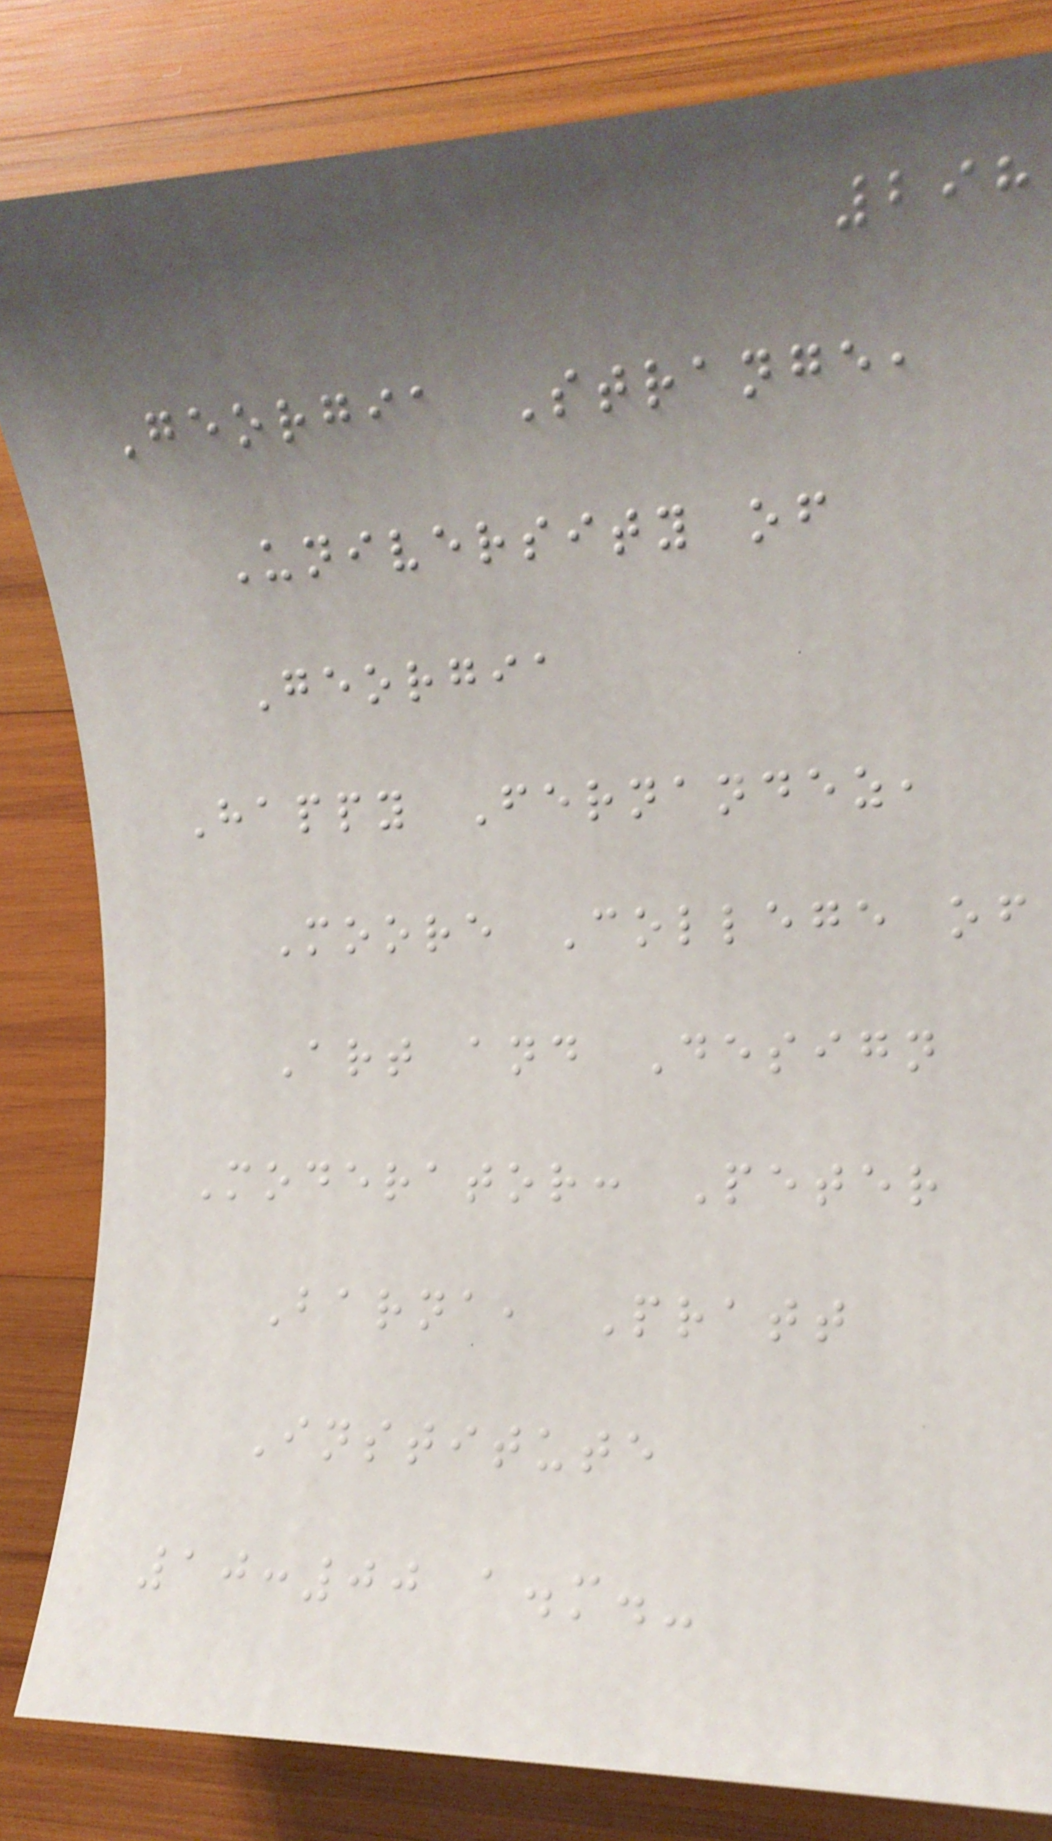298
Georgia Strange,
University of
Georgia
Happy Fernandez,
Moore College of
Art and Design
Moderator: Peter
Barna, Pratt
Institute
10:00 a.m.-
